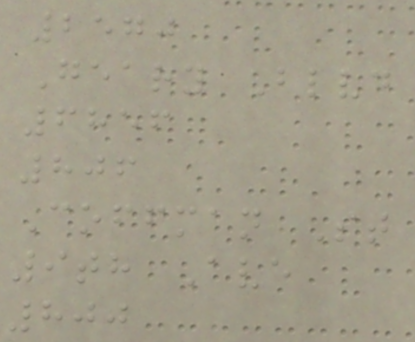2570
Geary Blvd
6856
806
Coffman St
9th Ave
800
